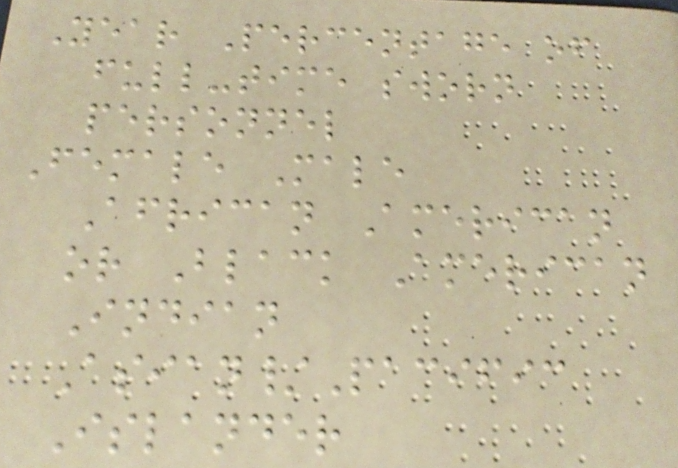Year Percentage of
full-time sworn
personnel
Female Male
African American
or Black American
Indian
Asian/Pacific
Islander
